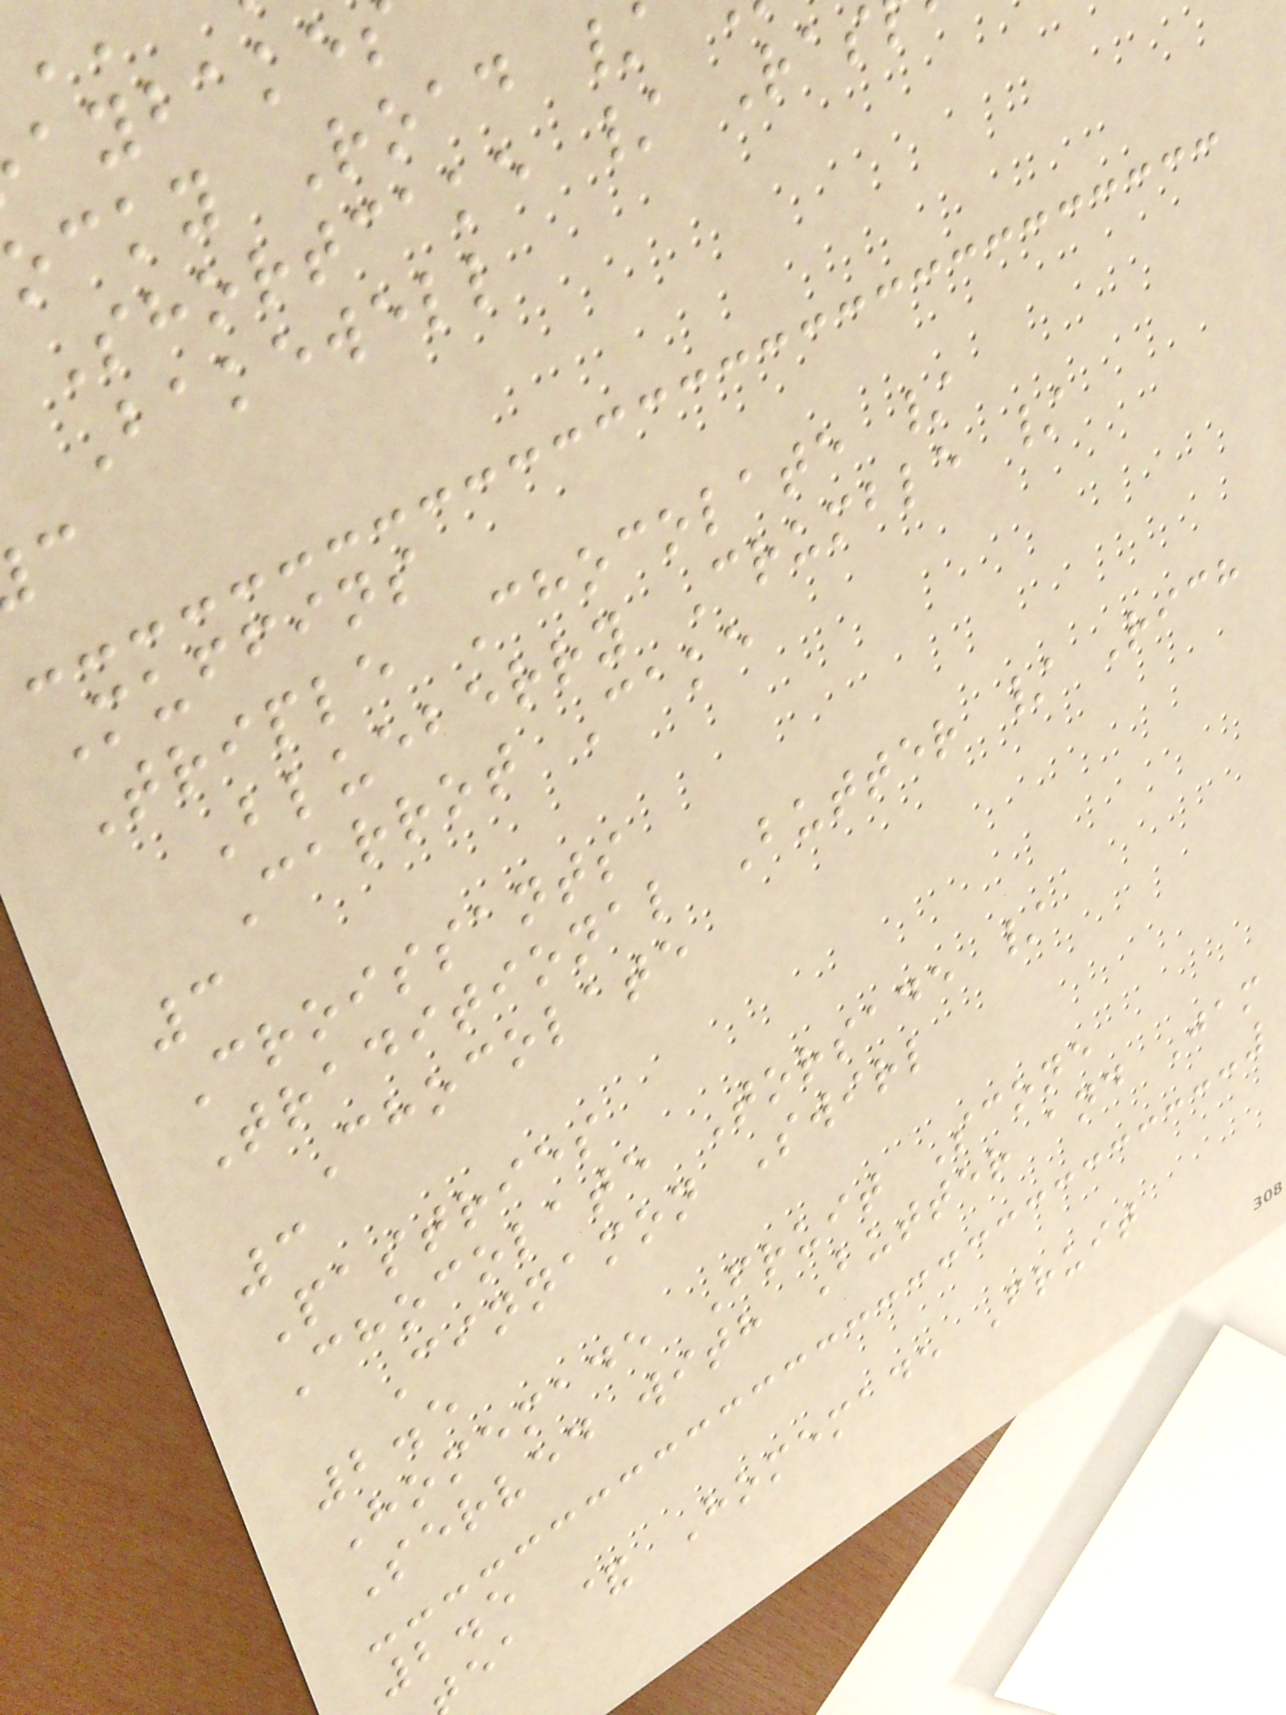ocky Road /
Shortcake / Ras
Bakewell
Muffins
Triple Chocolate /
Blueberry Crumble /
Carrot Cake
3
Croissants
Traditional Butter / Rich
Chocolate
3
Pastries
Chocolate Torsade /
Cinnamon Swirl
2.5
Homemade Fruit Scone
Served with Butter and Jam
2.5
ea & Homemade Fruit
